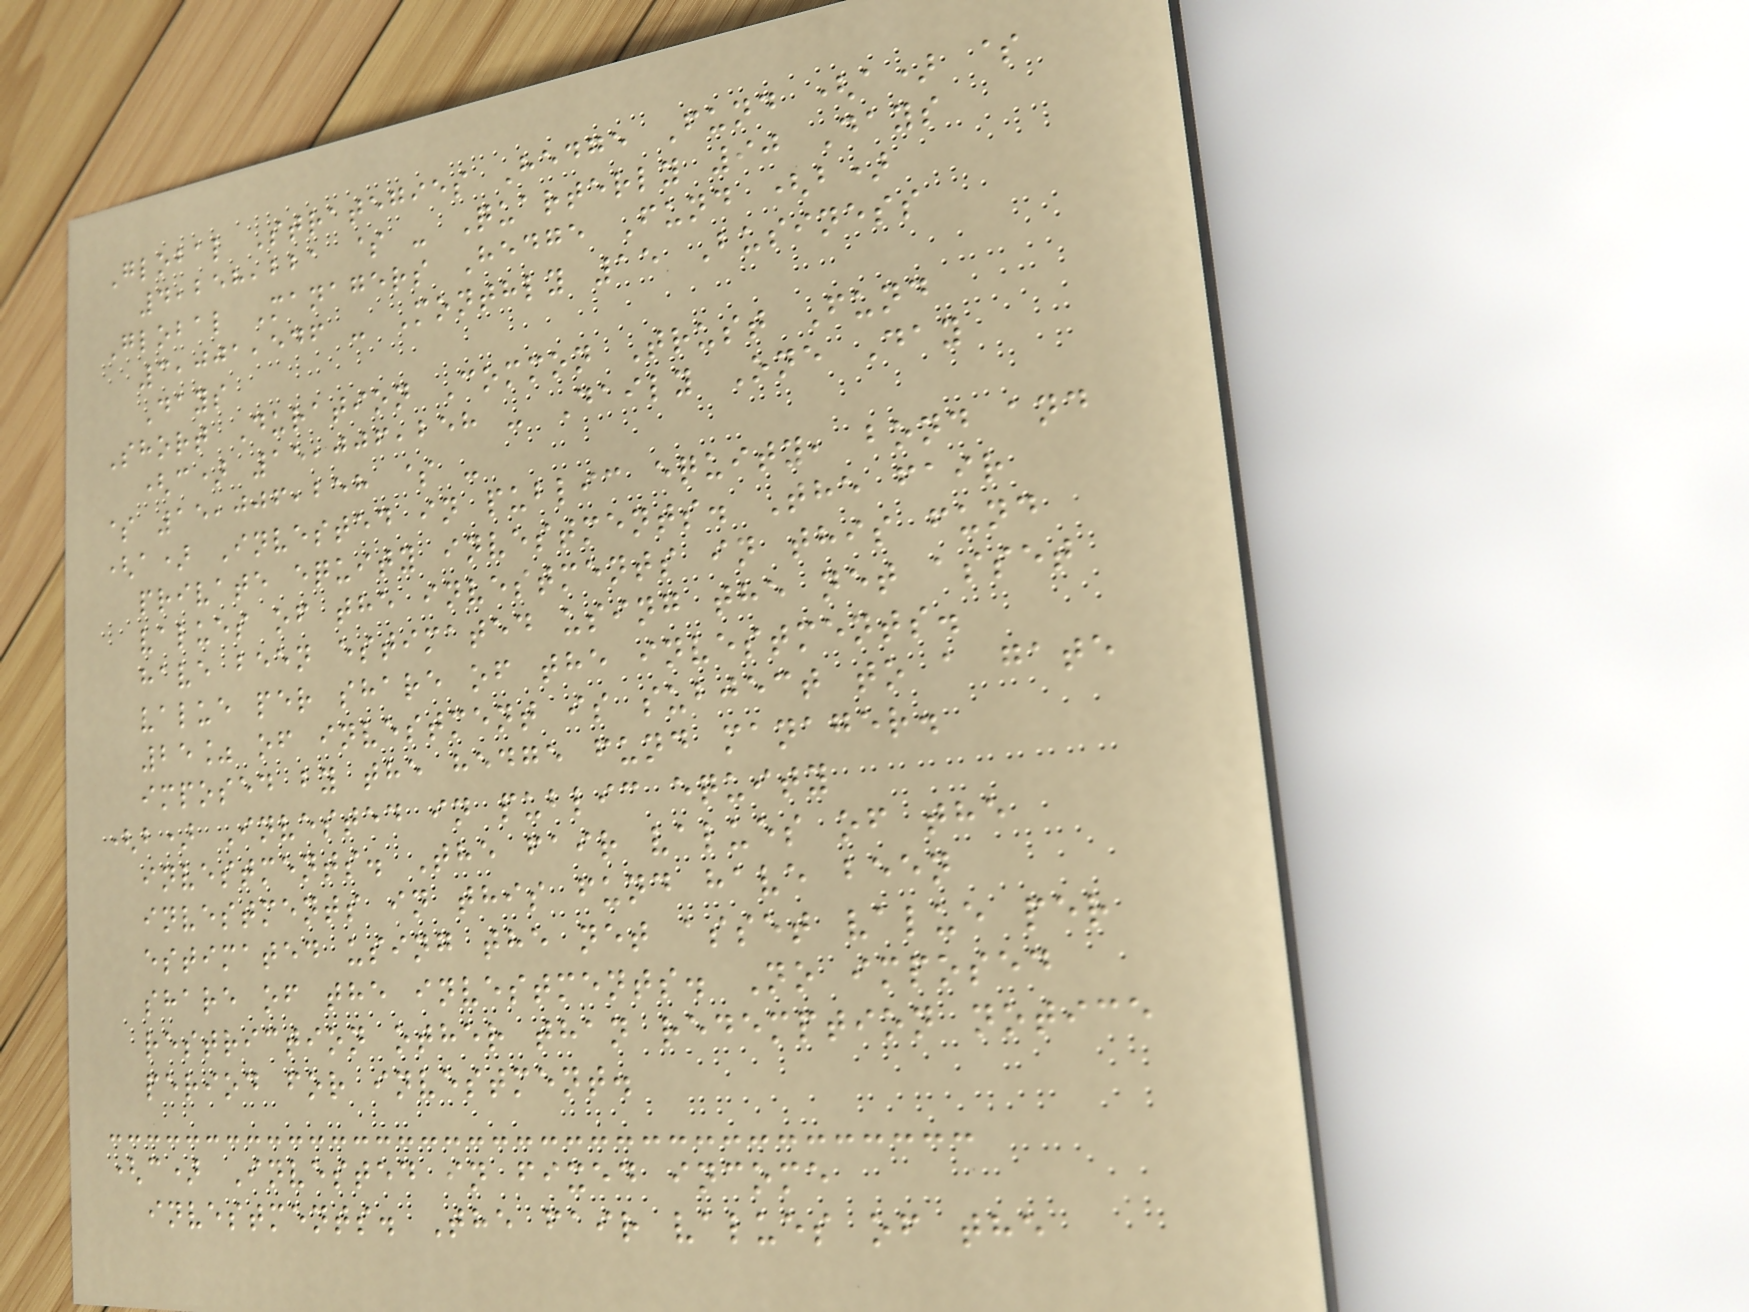Global Strategies Hedge Fund (a) $
4,258,221 $ - Quarterly 90 Days
Global Managers Hedge Fund (b)
3,001,546 - Monthly 15 Business
Days
Short Duration Common Trust Fund
(c) 15,006,258 - Daily One Day
$ 15,006,258 $ -
(a) Invested in public equity, bond and
private equity investments. The fair
values of the investments in this fund
have been estimated using the net asset
value per share of the investments.
25% of investment is subject to a gate
imposed by the hedge fund manager.
(b) Invested in public equity
investments. The fair values of the
investments in this fund have been
estimated using the net asset value per
share of the investments. No imposed
restriction other than redemption notice
period for investment.
(c) Invested in fixed income
investments. The fair values of the
